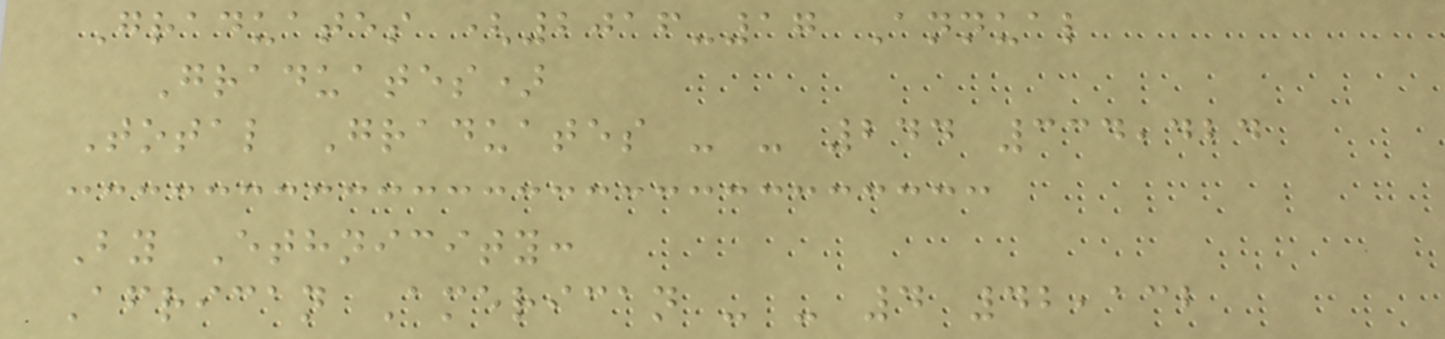Graduates (2016-17 Annual
Graduates)
Total Graduates - - 244 334,424
By Ethnicity:
African American - - 4 42,132
